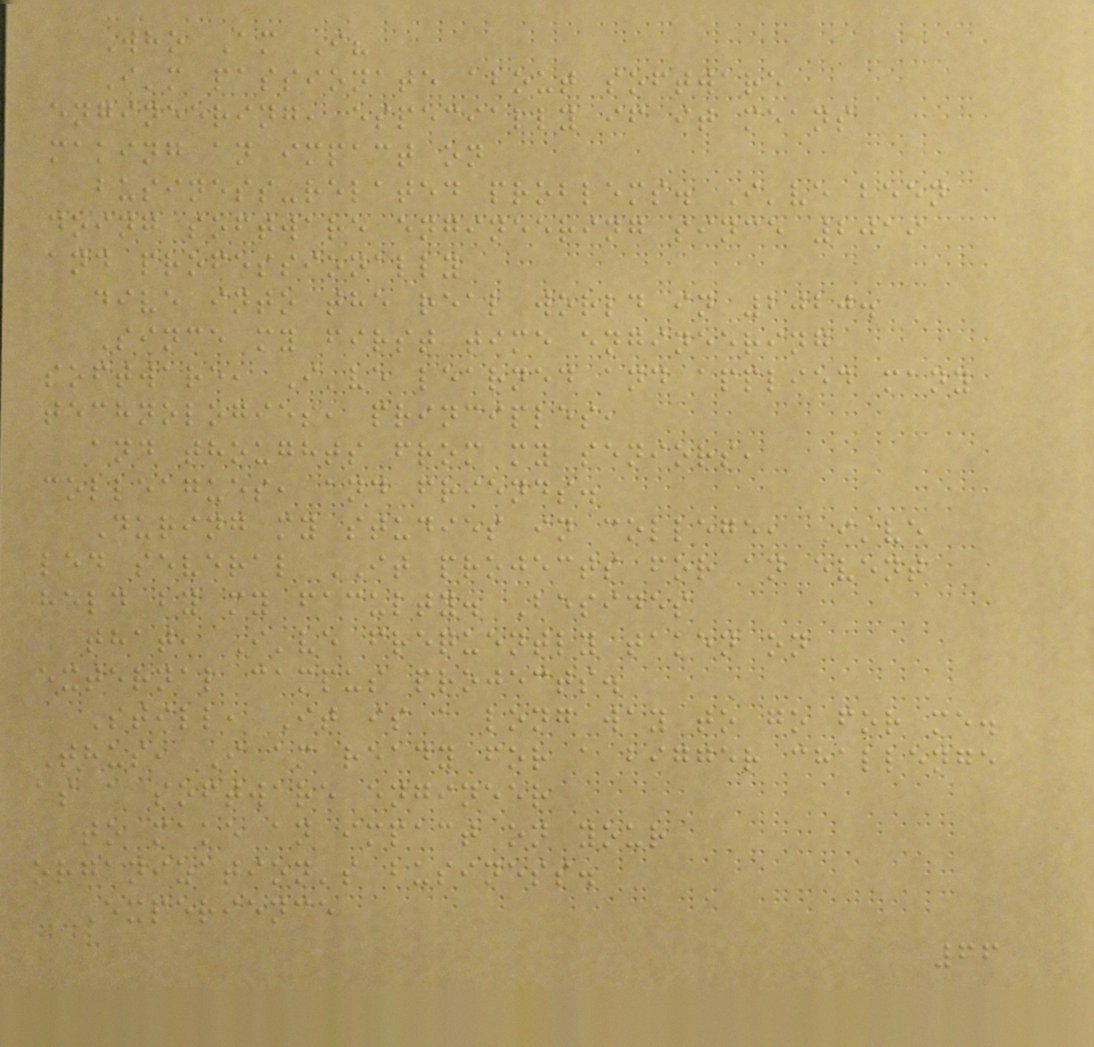Who Am I?
I'm passionate about software
engineering, especially if it means
making an impact on
business-related problems. I've been
doing software engineering since 2019
and professionally
dive into the real world in 2020.
Since my first time engineering
software, I've learned and applied many
technologies, principles,
and thoughts from my seniors,
colleagues, and friends.
During my studies in college, I've
led several IT projects for an event
held by my faculty. Besides
that, I've frequently taken on
external campus projects.
Still, It is a long way to go for me.
Thus, I am ready for a bigger challenge
as a software engineer
to make an impact on your
organization's business.
Experience
66
